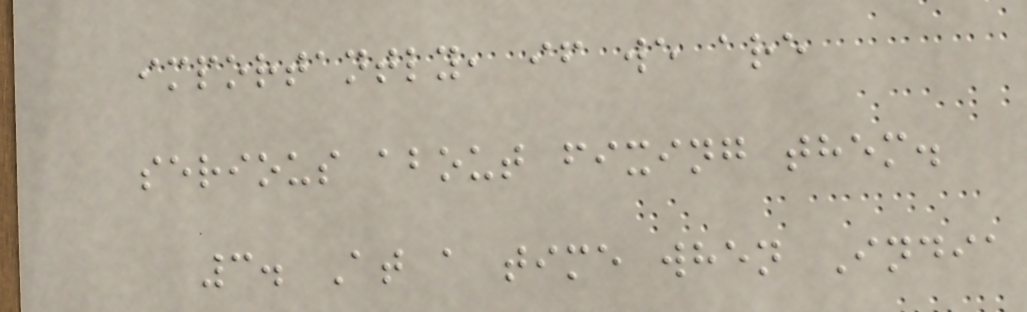importantly, if we are
serious about fixing them.
3. At a time when India
